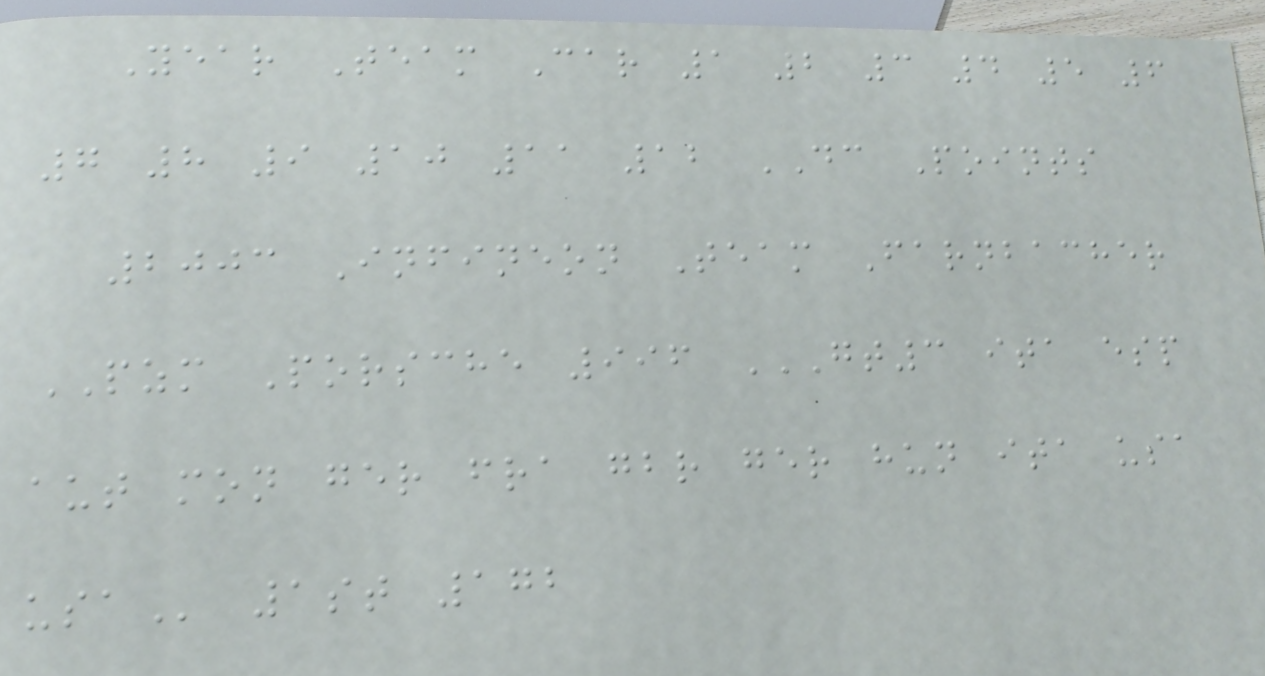Year Team Car 1 2 3 4 5 6
7 8 9 10 11 12 DC Points
2003 Infineon Team Farnbacher
PZM Porsche 996 GT3 ITA ESP
AUT MON GER FRA GBR GER HUN ITA USA
USA 1st 172
